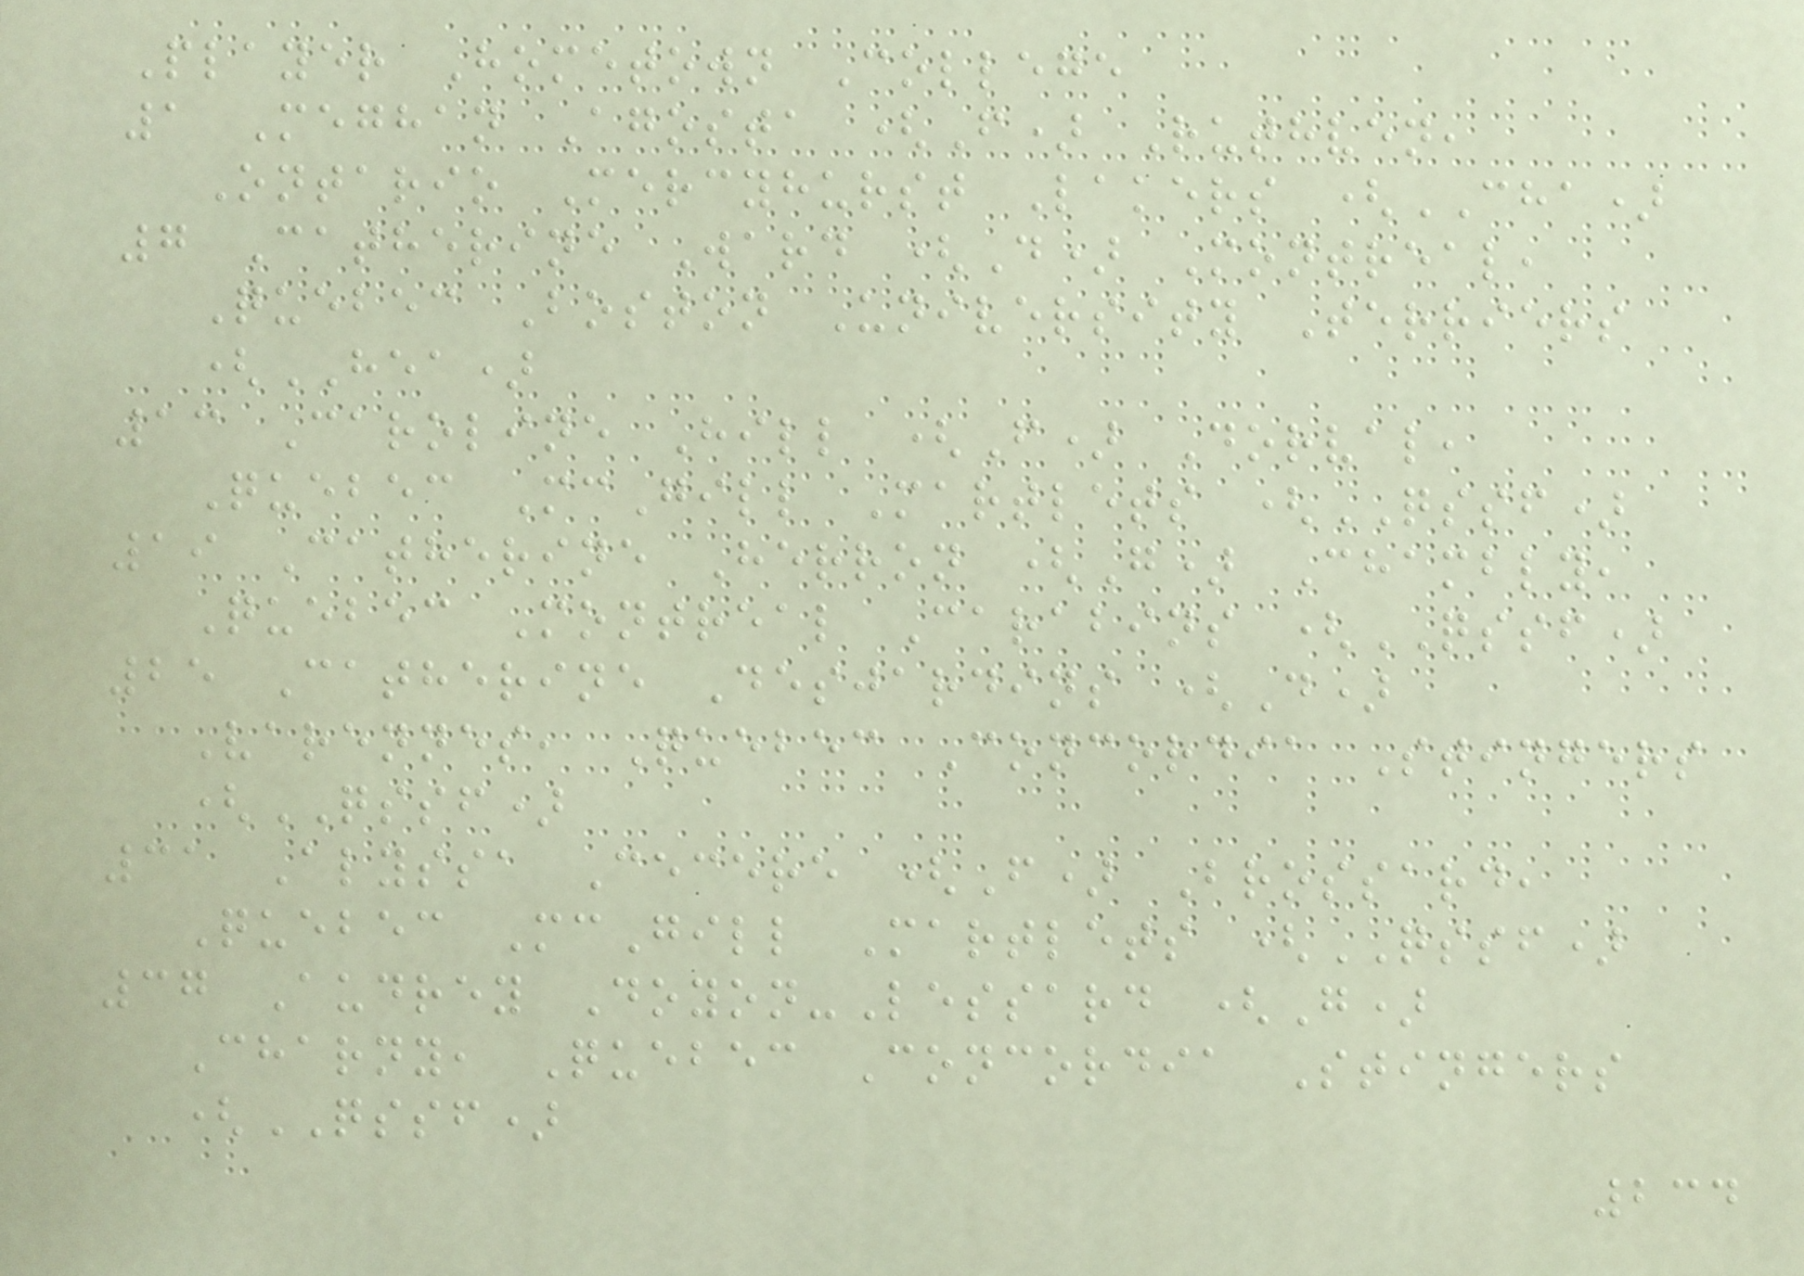Player Hometown College
1 Meghan Agosta (F) Ruthven,
Ontario Mercyhurst Lakers (CHA)
7 Catherine Ward (D) Montreal,
Quebec Boston University Terriers
(HEA)
13 Caroline Hill (F) Dorval,
Quebec McGill Martlets (QSSF)
19 Catherine Herron (G) Chambly,
Quebec Montreal Carabins (QSSF)
25 Catherine Desjardins (D)
Varennes, Quebec Concordia Stingers
(QSSF)
31 Alyssa Cecere (F) Brossard,
Quebec McGill Martlets (QSSF)
37 Audrey Doyon-Lessard (G)
Charny, Quebec Concordia Stingers
(QSSF)
234
